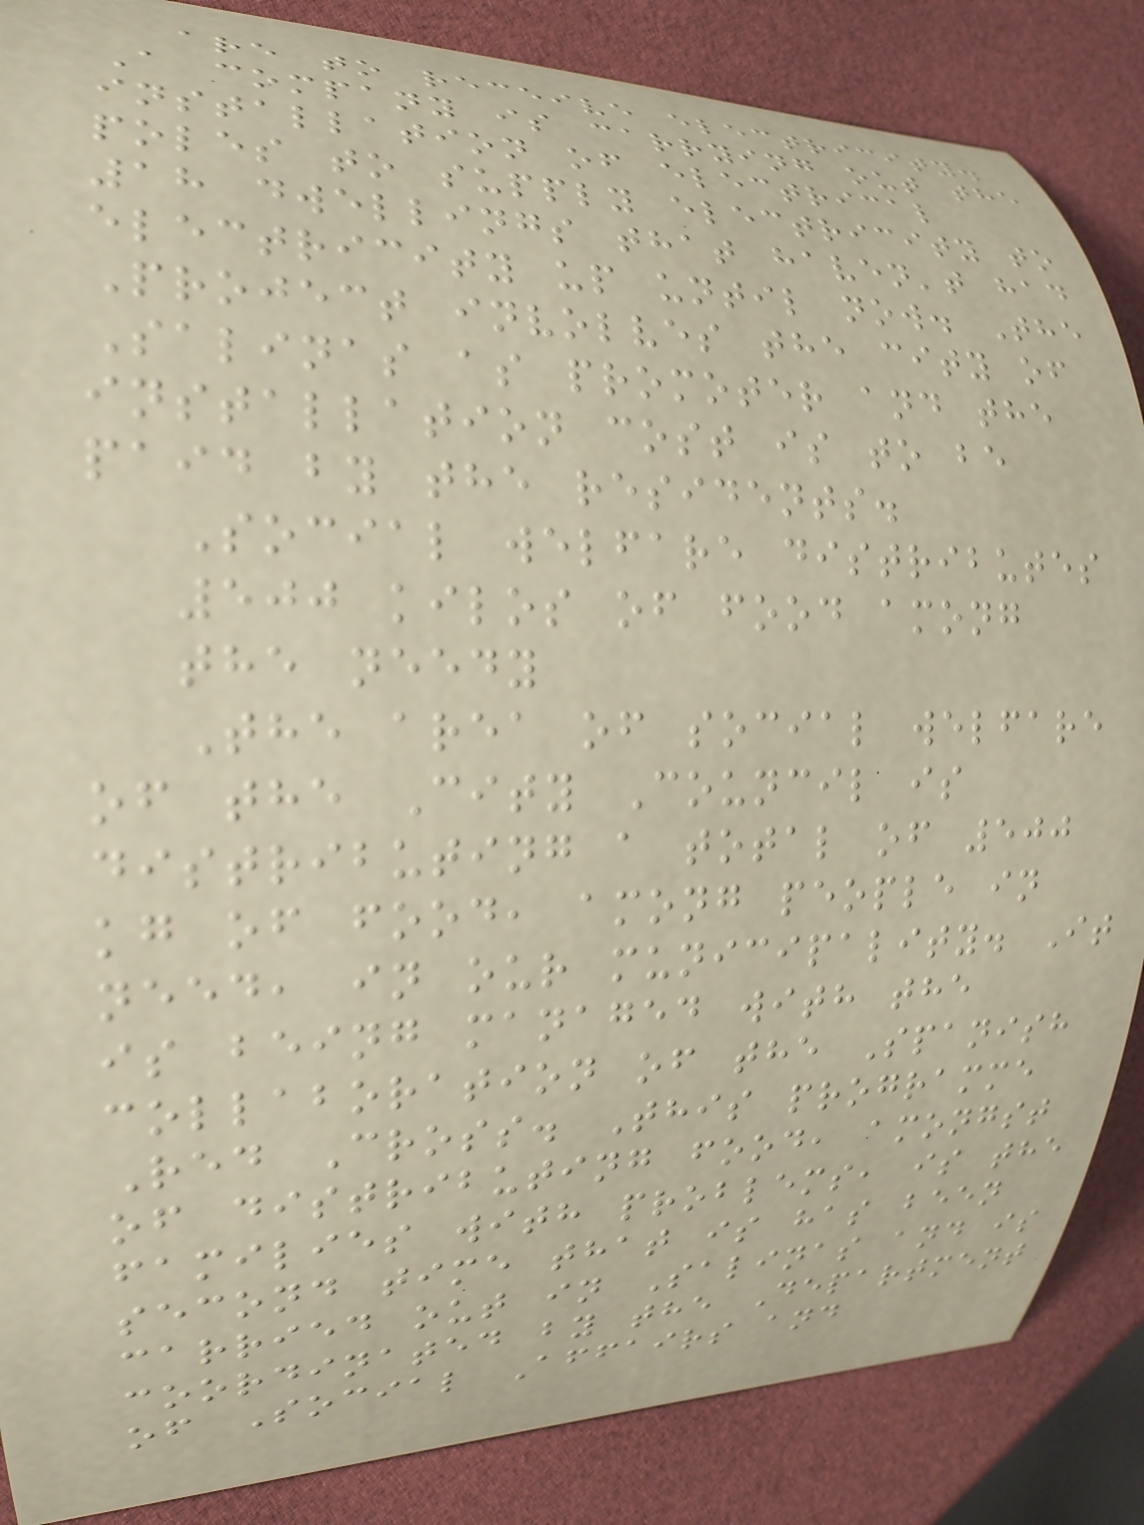are to receive electricity.
A company is carrying out the
installation of electrical
poles to supply electricity to
18 dwellings that haven't had
electricity up until now. The
Project involves the city of
Salinas as promoter and the
installation cost is to be
paid by the residents.
Social welfare distributes
500 kilos of food among
the needy
The area of social welfare
of the City Council is
distributing a total of 500
kg of food, among people in
need, in our municipality. It
is being managed with the
collaboration of the Spanish
Red Cross. This programme
of distributing food, amongst
families with problems, is the
second time that is has been
carried out in Salinas and is
coordinated by the Department
of Social Affairs and
